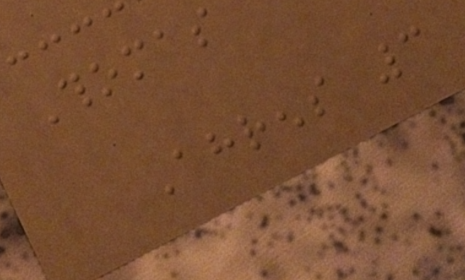Thomas
Ahrens 3
